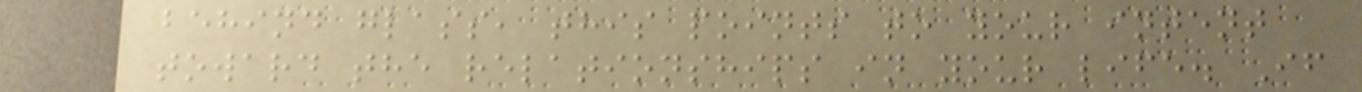behind glass, this points to your intent
toward the relationships in your life. If
